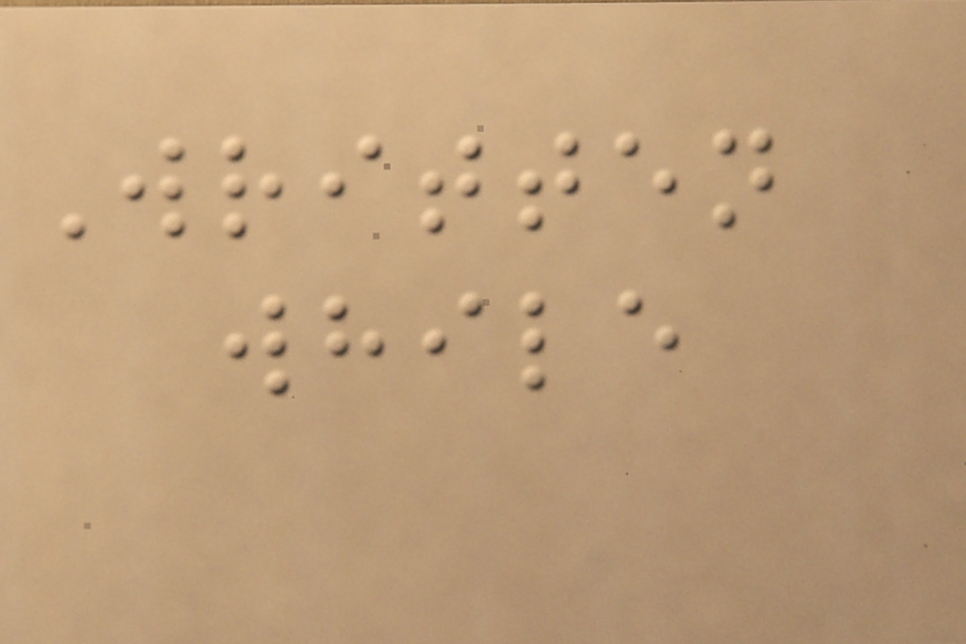Written
while
